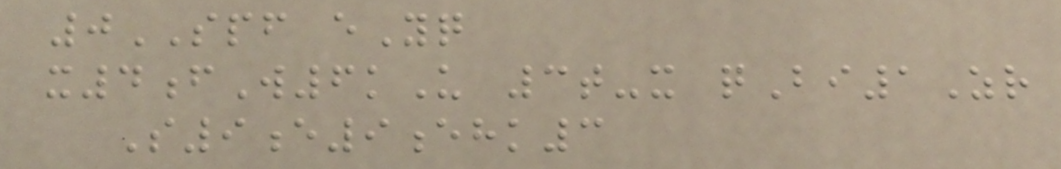0SPF eYq
x4fW6kU 3t-x qBi1Zr
S9e9ehk3
